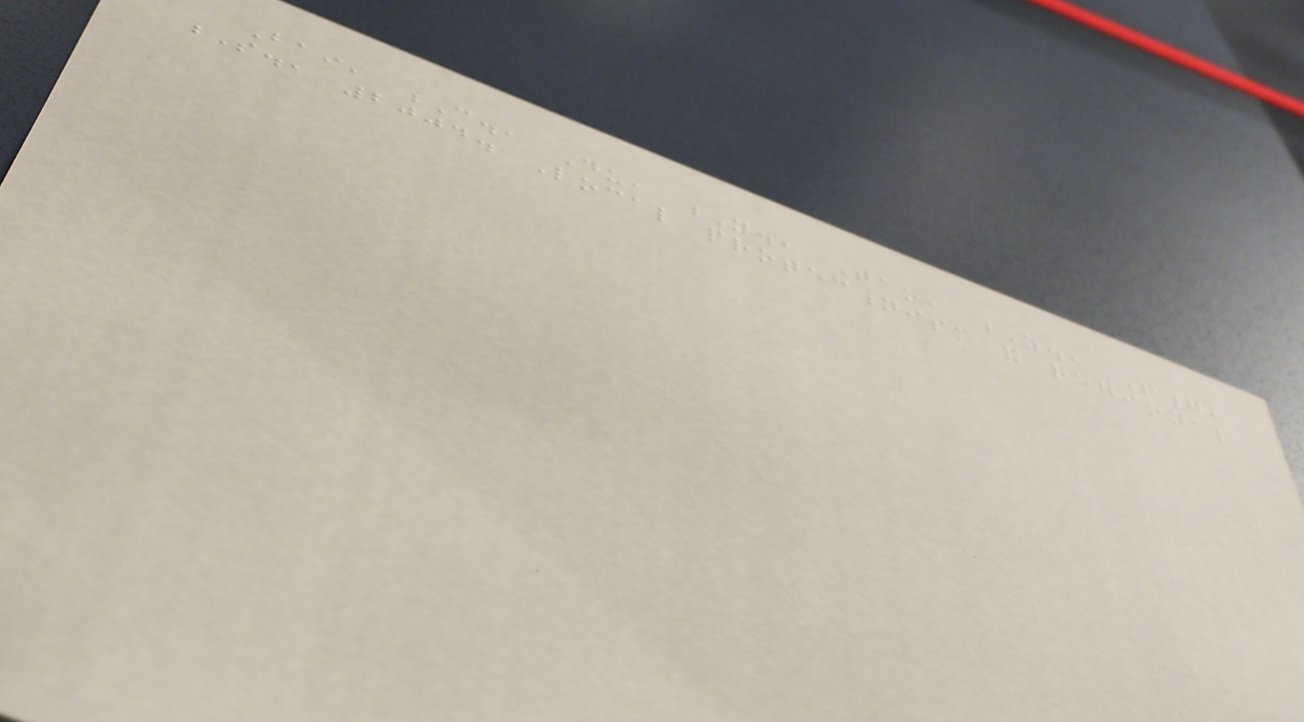Bai, C., Du, Y., Tao, Z., Tong,
S., 2004. Local protectionism and regional
